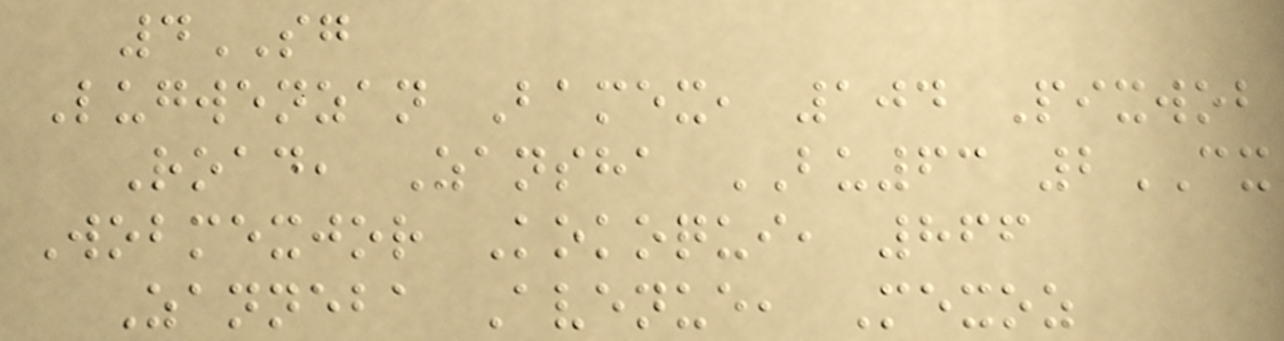4SG
Lugwenzan Bamex, 104 Pixwob
Road, Zansha BU63 2CX
Wobmexjor Kokoqui, 866
Zanneba Avenue, Mexoz
